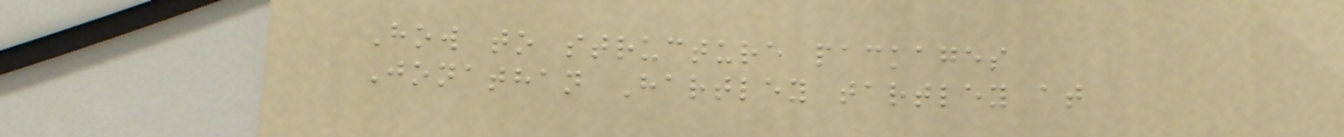How to structure packages
Jonathan Hartley tartley at
